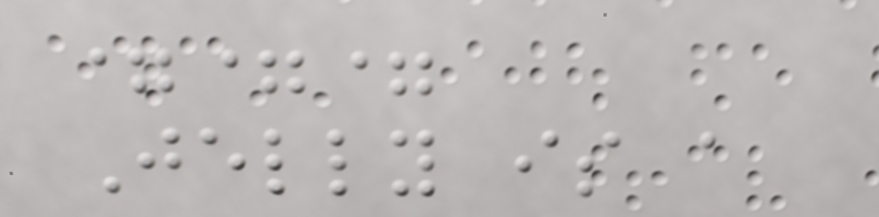===
Jelly is a
